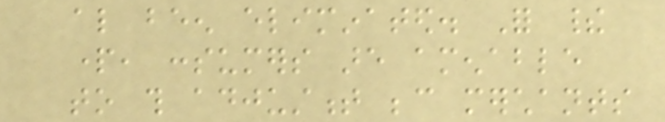also been eliminated. For their
part, consumers are amenable
to this adjustment because merchants
